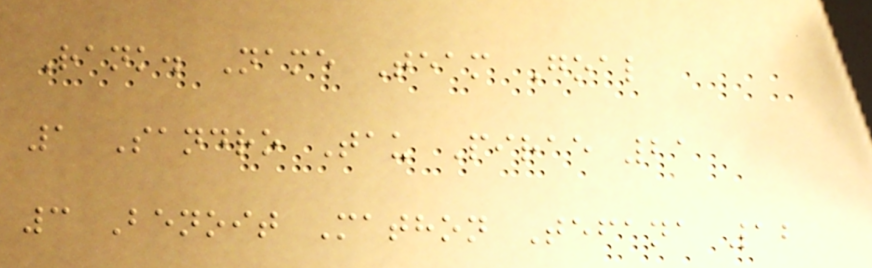Rank. Name Team Goal
1 Sandro Tau Pirae 21
3 Benoit Mathon Tefana 12
